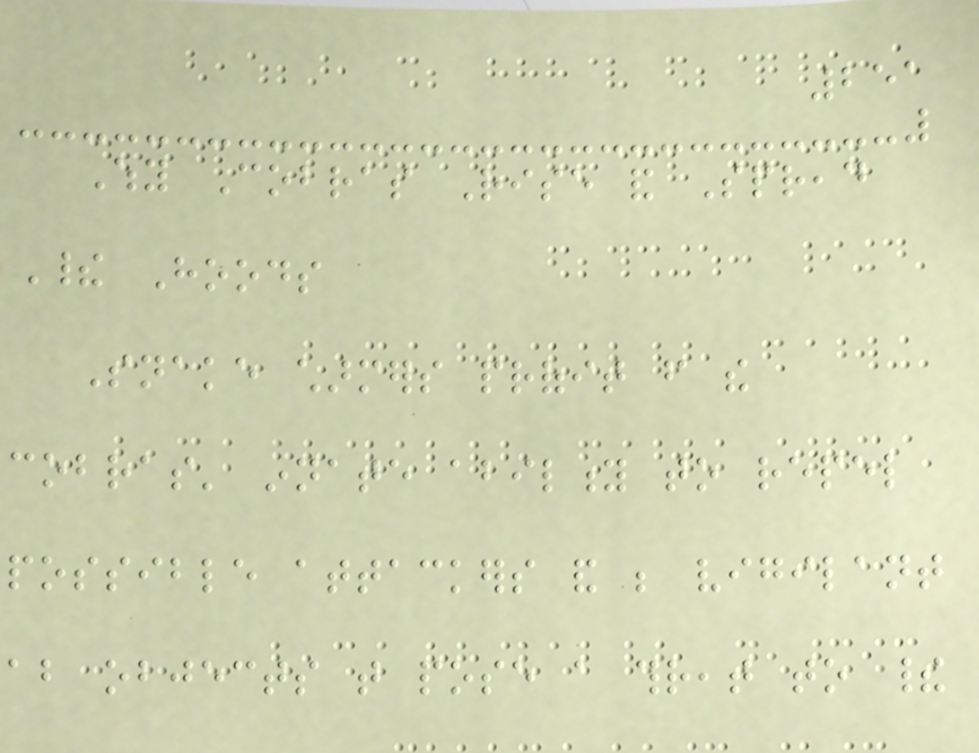251
Why Cobras Rise and Spread
Their Hoods
Snake charmers profit from the
cobras' innate ability to repel
possible attackers and be vigilant
about objects that pose a threat to their
